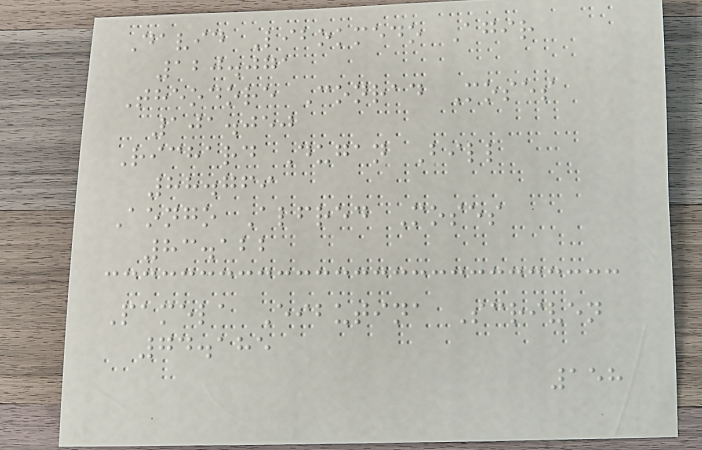David Libokmedo Agir
120.071
Theodore Conrad Moses
101.050
Richard Dugan Bill
88.769
Aongo Alfred Moses
83.122
Pamela Eibutina Scriven
74.185
158
